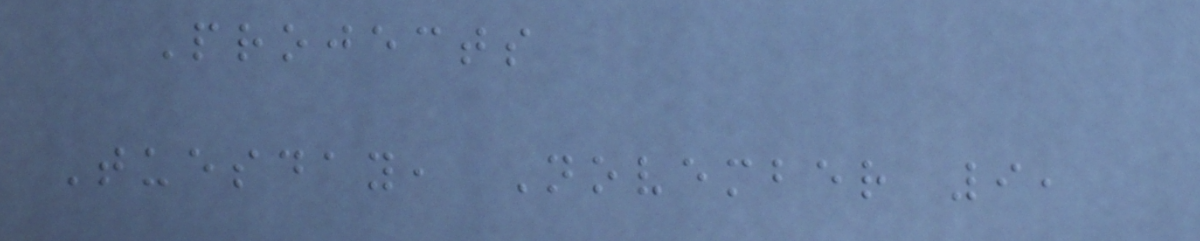Projects
Tuesday, November 9,
